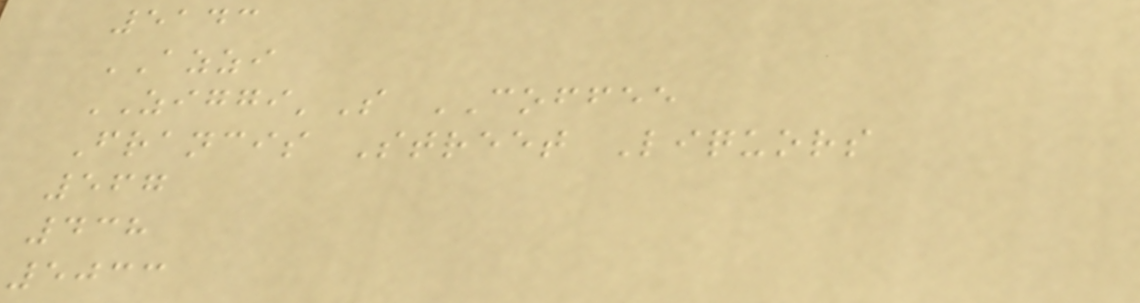5143
AZZI
ZIGGI'S COFFEE
Francis Street Liquors
567
438
5033
